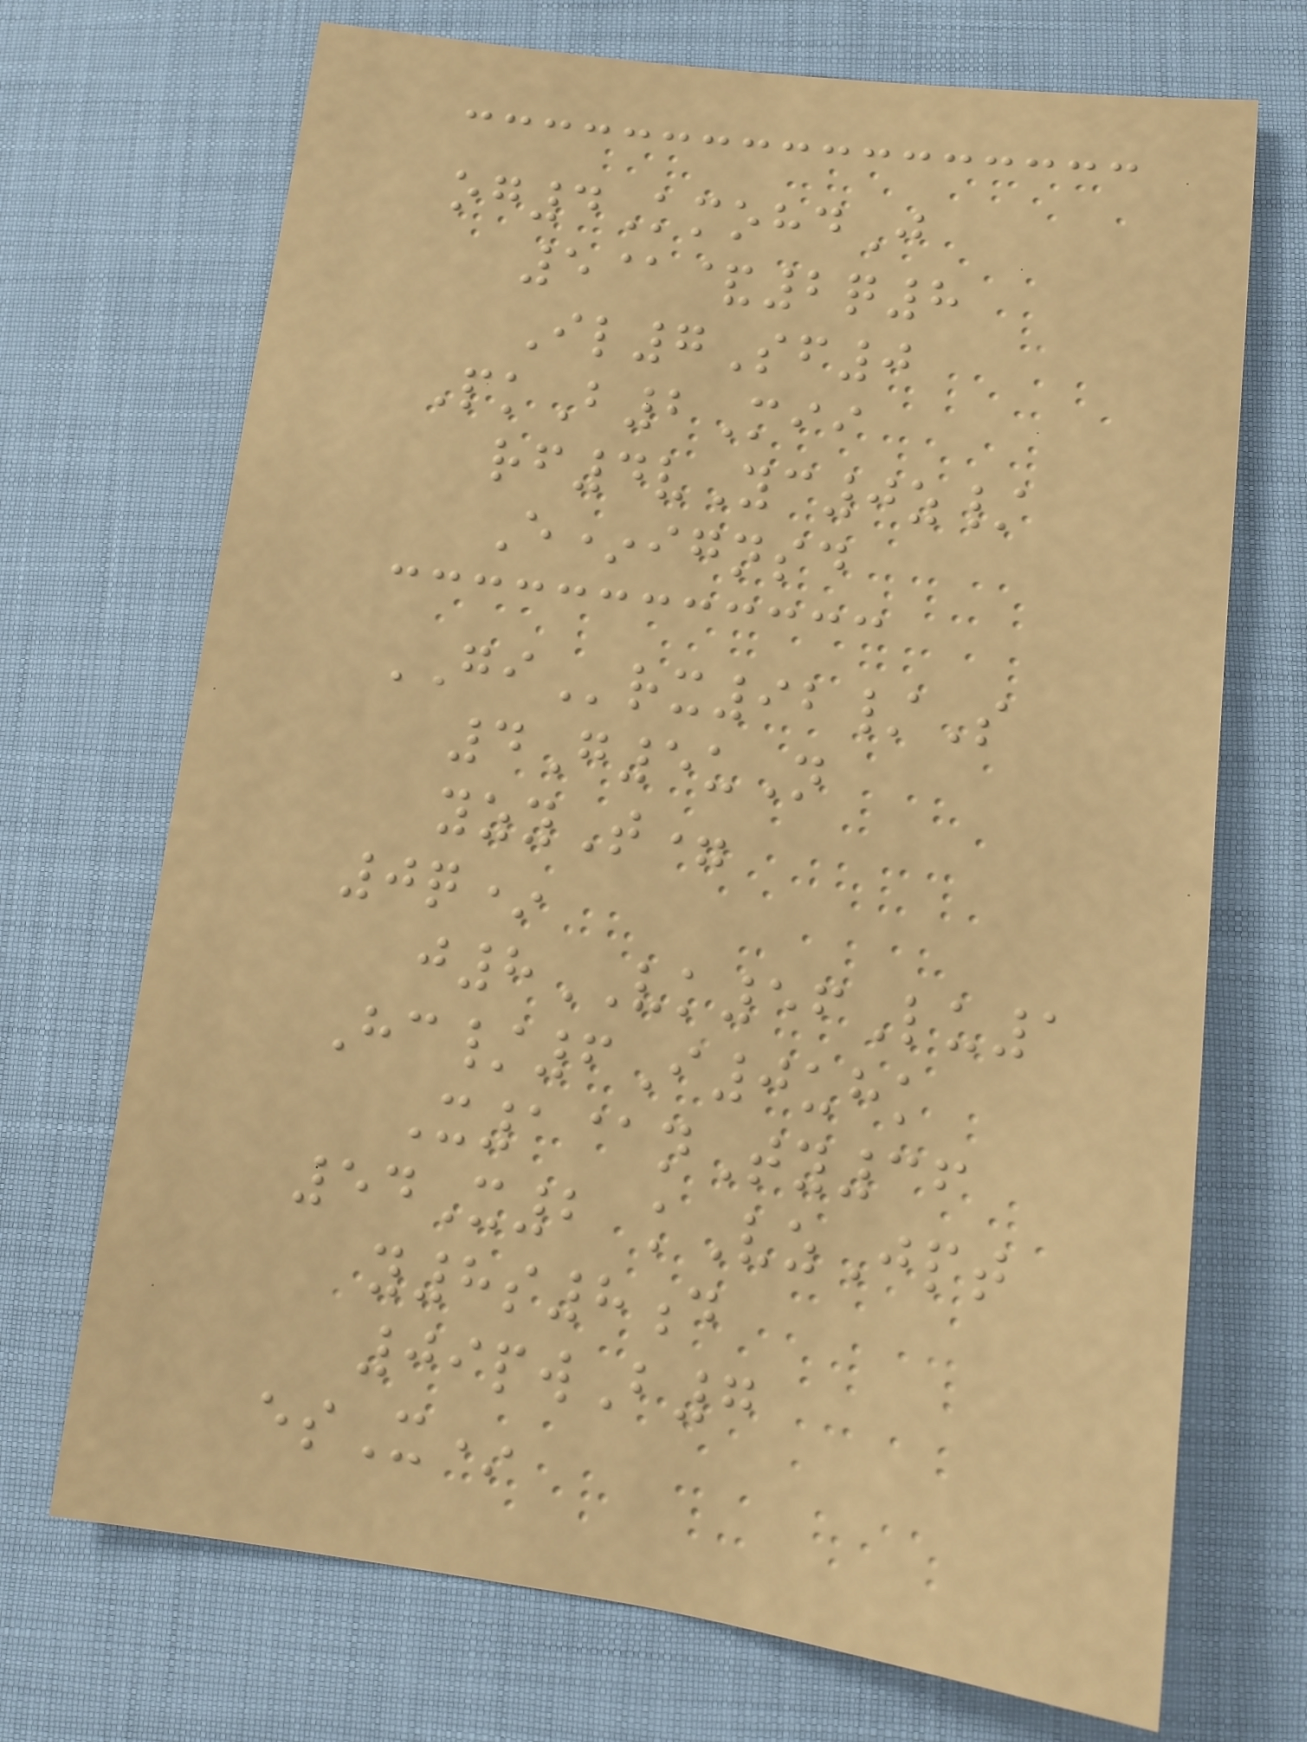og4KmohdJ
5@&2q8
Il7Sf0
PkB2Mii
rf4vYc0z/
E*ignsd
GIrx92/S
4G5uN
yzyT=
0q*
j8VK56Lu1
Hc/6I0uhk
X1@nTy36
54X2 kVzJpt
y8s8d
09pwB7
esX*
